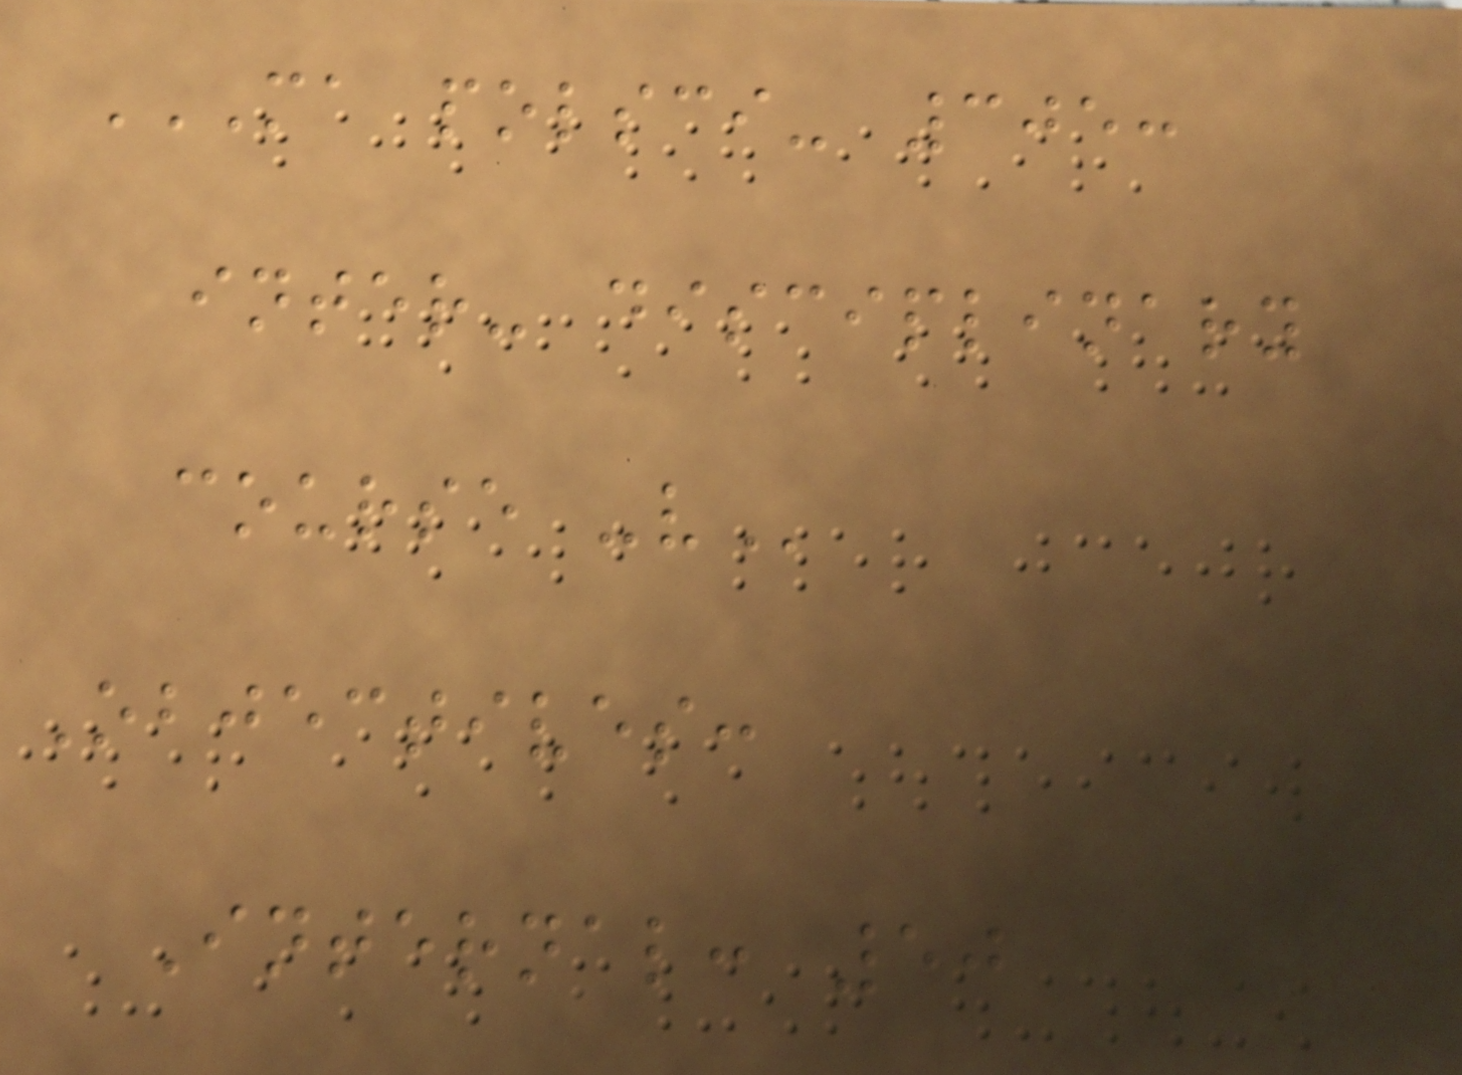MA POLSCI- 305:
INTER- DISCIPLINARY
COURSE -V
Objectives:
Internal: 50
